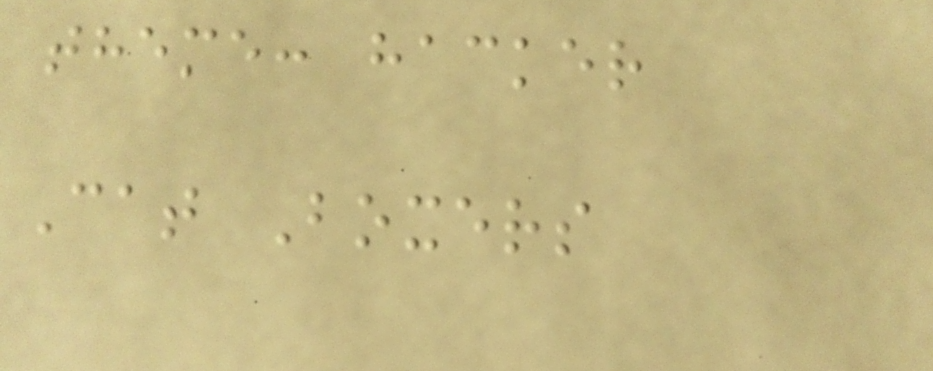theme: hacker
Cat Boxers
